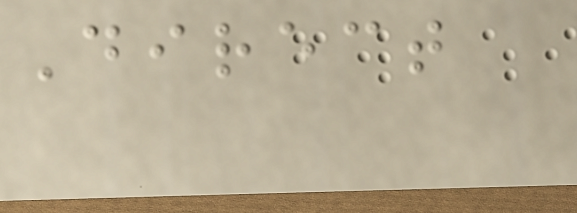Direct
